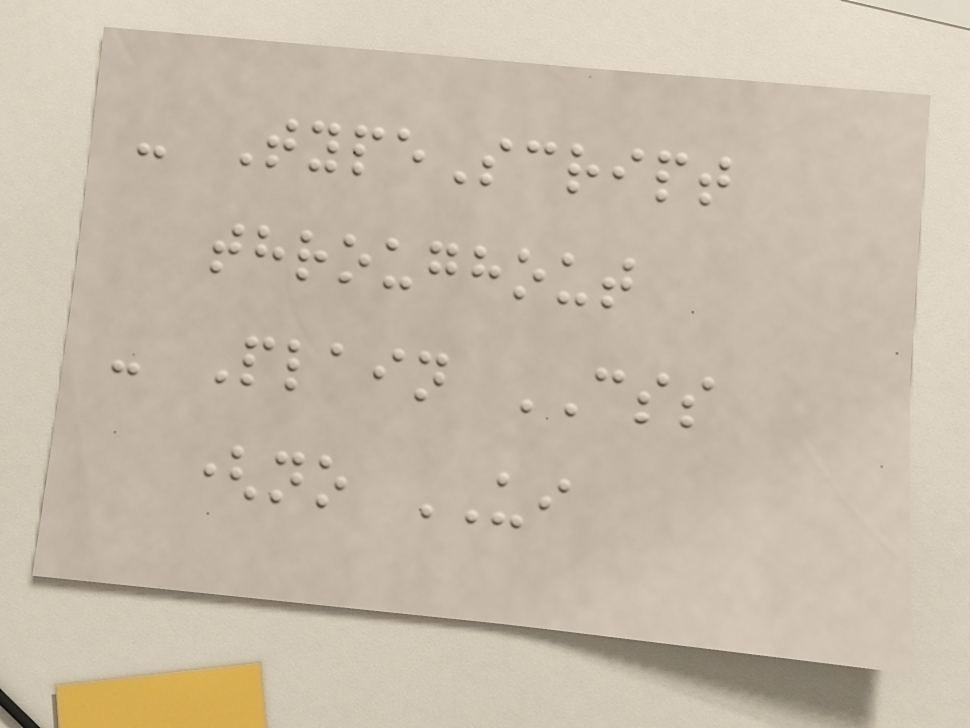- TypeScript
throughout
- Plain CSS
(no UI
